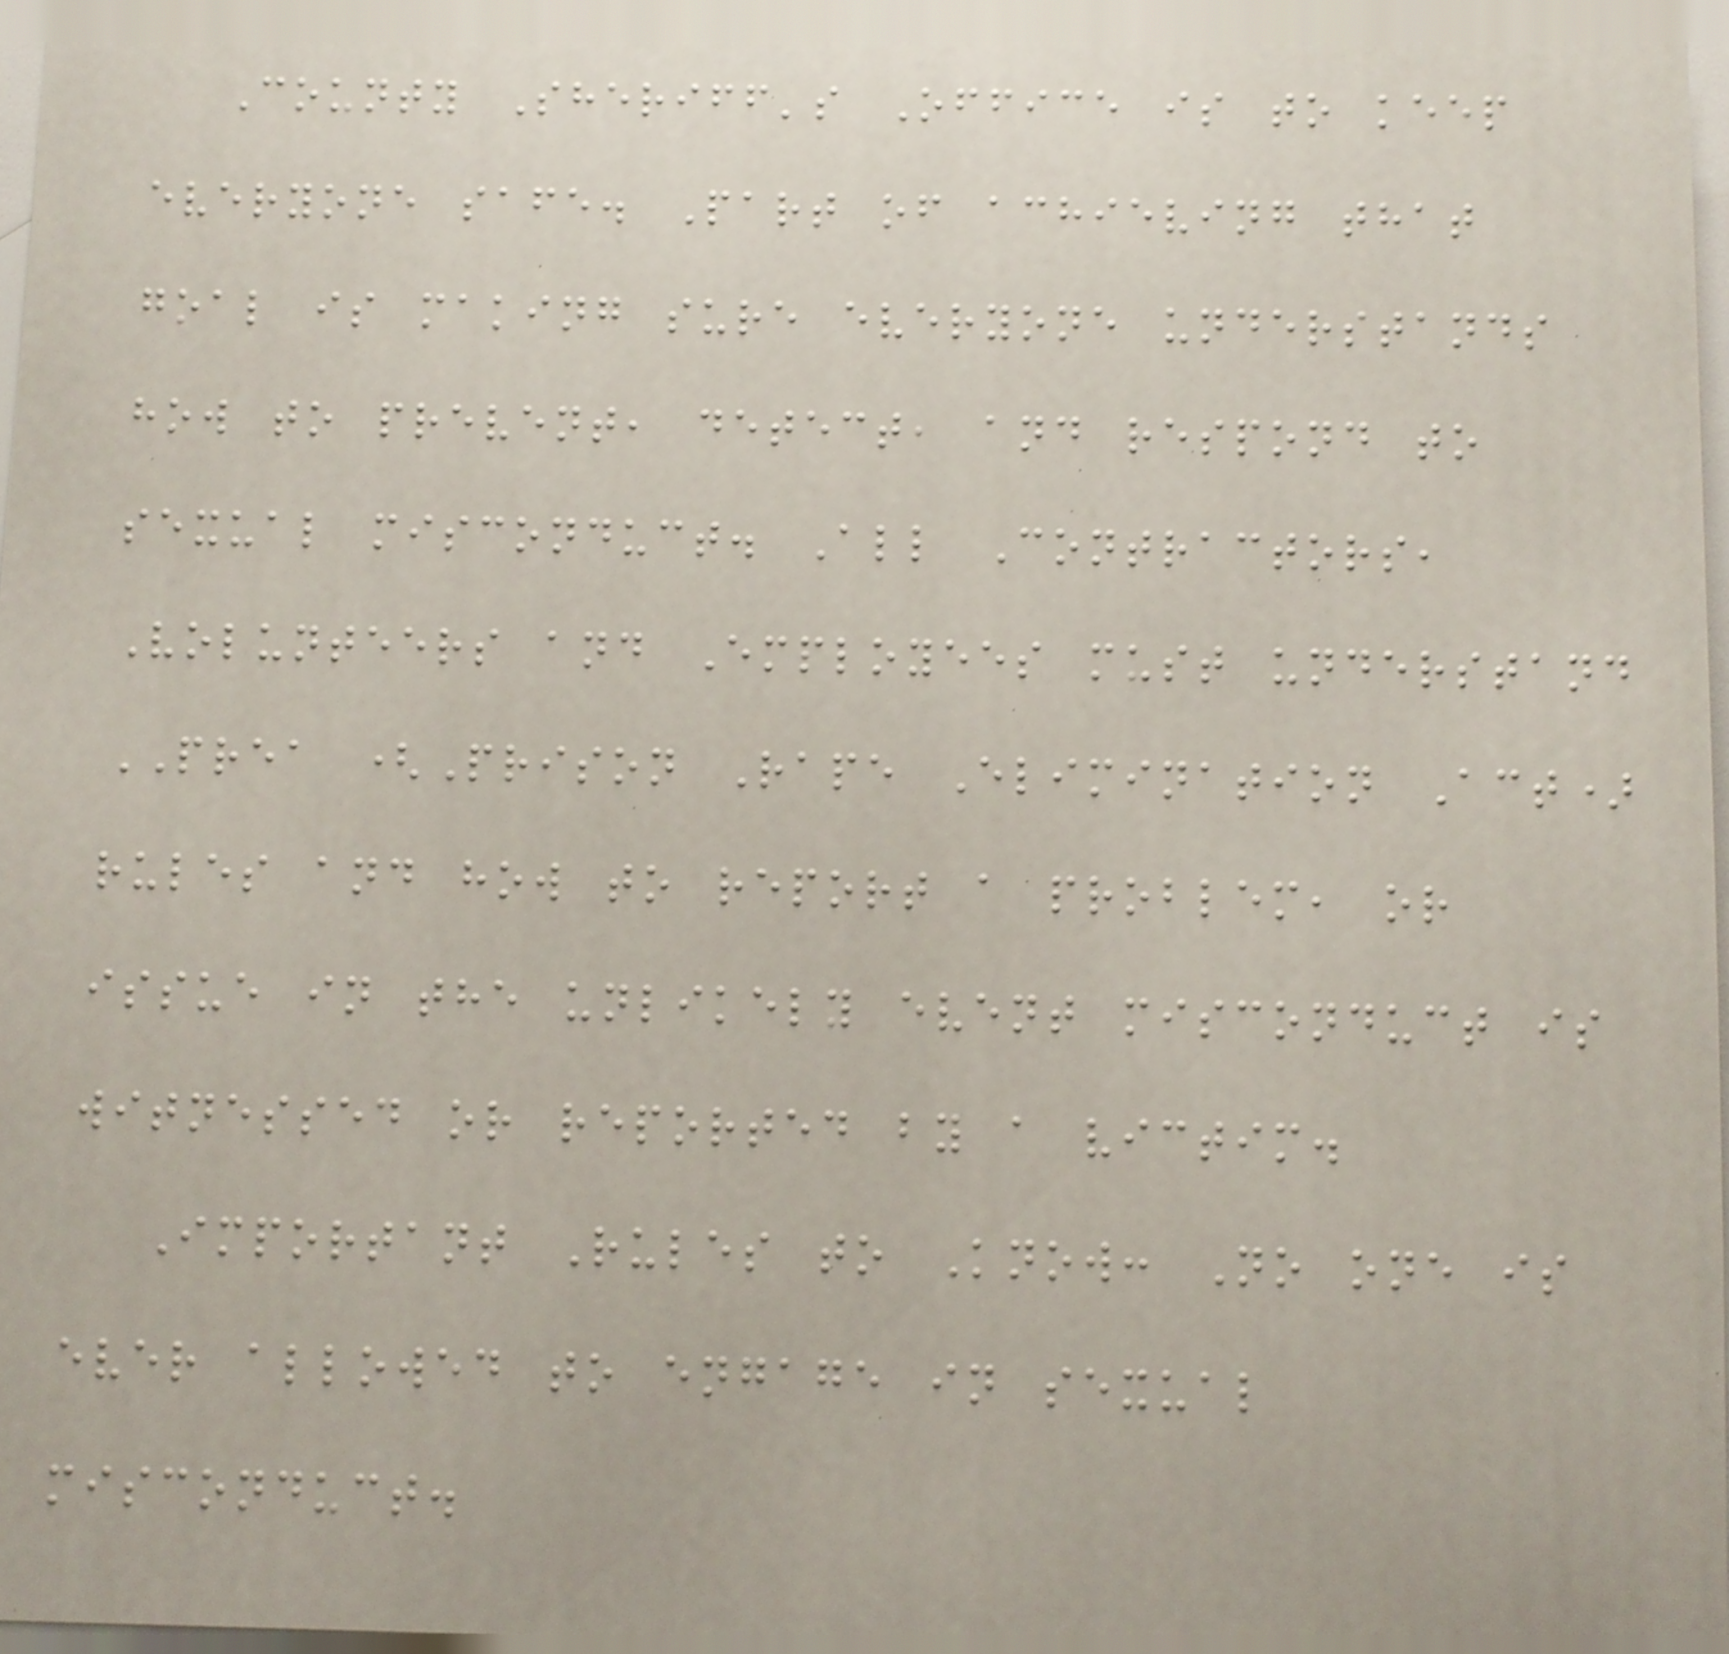County Sheriff's Office is to keep
everyone safe. Part of achieving that
goal is making sure everyone understands
how to prevent, detect, and respond to
sexual misconduct. All Contractors,
Volunteers and Employees must understand
PREA (Prison Rape Elimination Act)
rules and how to report a problem, or
issue in the unlikely event misconduct is
witnessed or reported by a victim.
Important Rules to Know: No one is
ever allowed to engage in sexual
misconduct.
